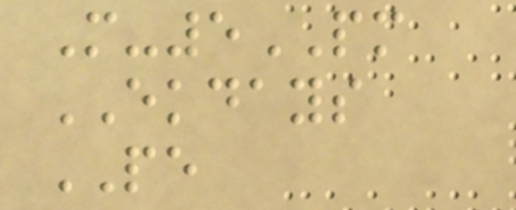M-5PM
EKDAYS
PE
